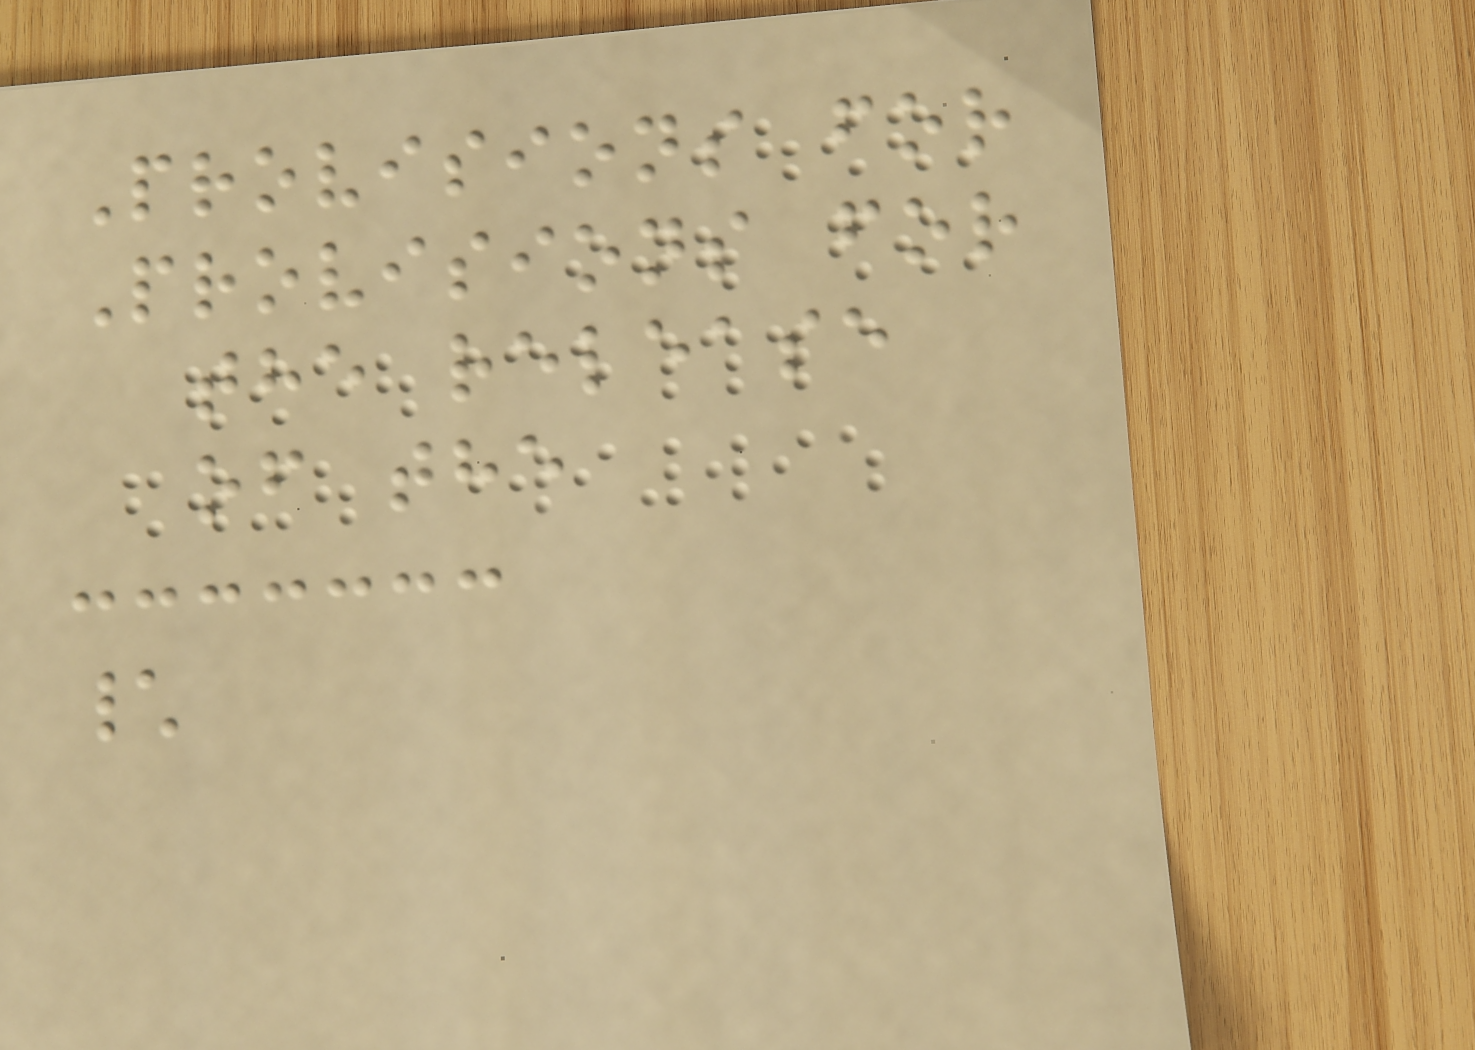Provisions for
Provisions for
the release
of the
\
